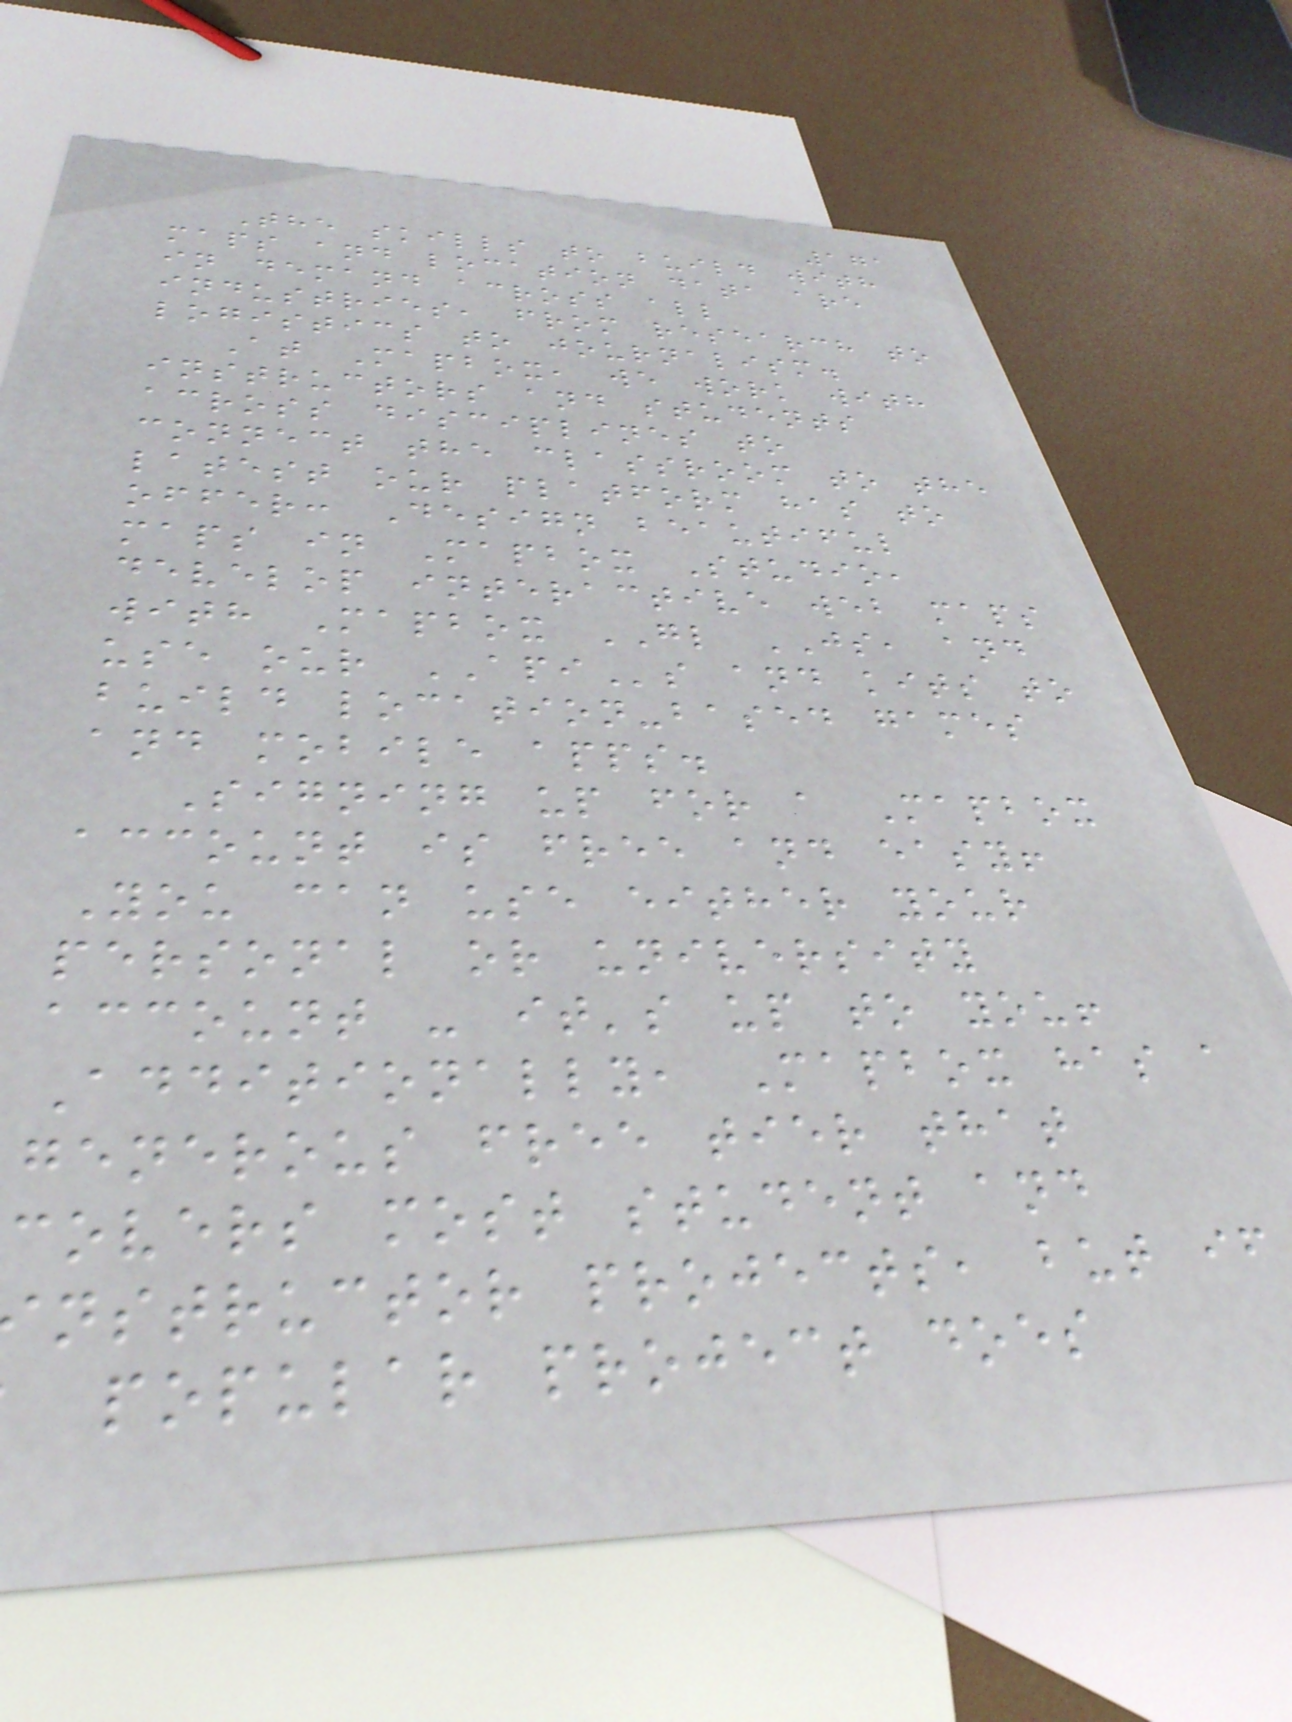171
The skills to build with
maps and location data are
in demand across all
industries, from research to
logistics to journalism.
At Mapbox, we work with
instructors and students
across disciplines to
connect the classroom to the
latest our platform has to
offer: Design beautiful
maps in Mapbox Studio,
develop interactive web maps
with Mapbox GL JS, and
use our APIs and kits to
build location-based games
and mobile apps.
Signing up for a Mapbox
account is free and easy!
You can use either your
personal or university
account - it's up to you!
Additionally, Mapbox has a
generous free tier that
covers most student and
nstructor projects, but if
popular project does
